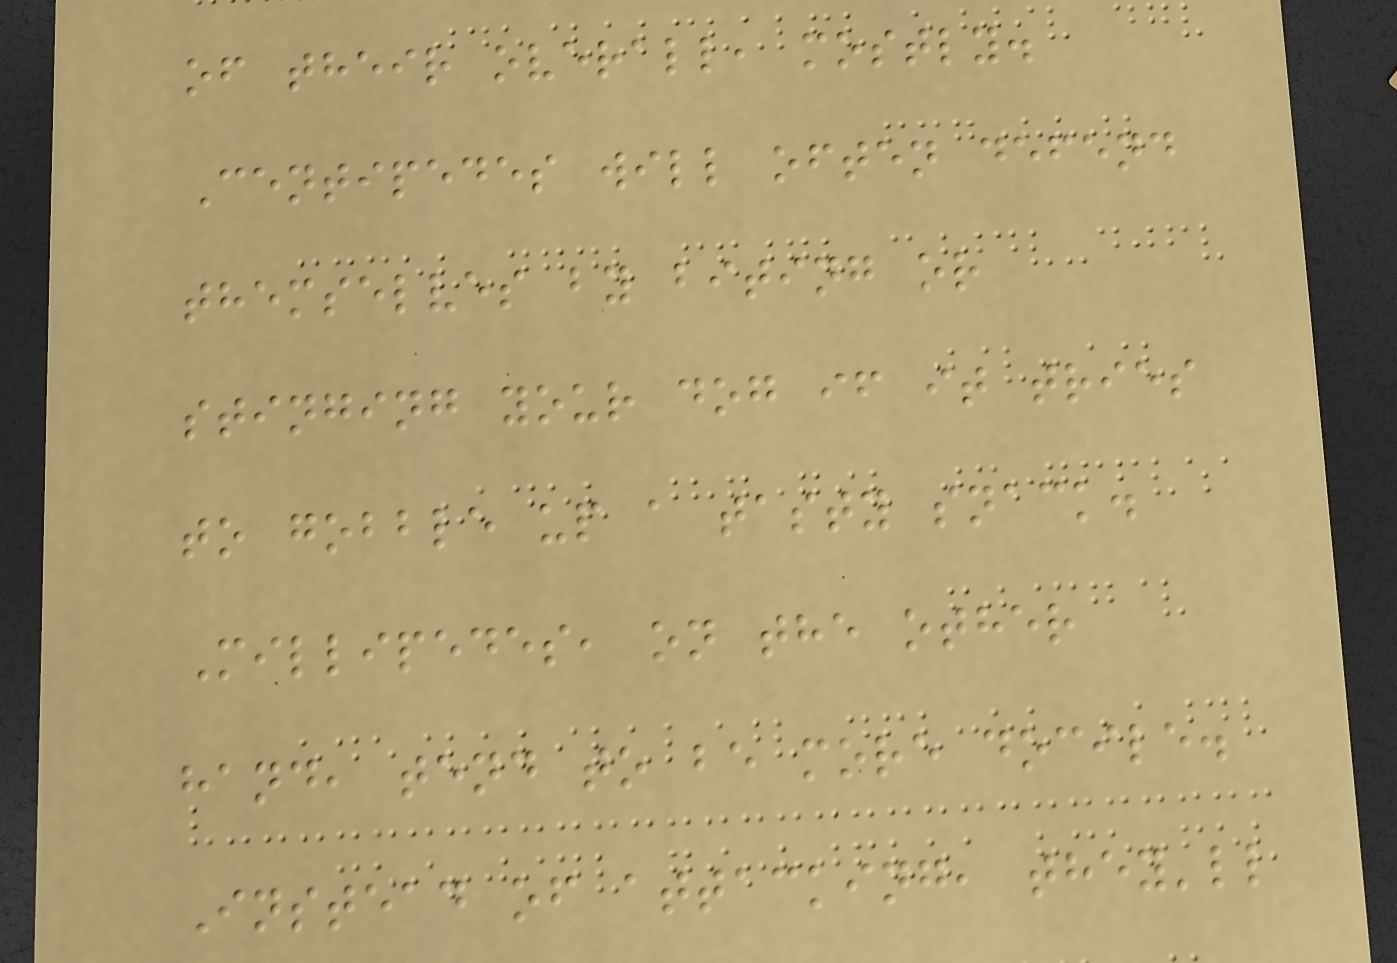of their overall, mostly.
Centipedes will often defend
themselves by biting or
stinging your dog if it tries
to gobble up a tasty snack.
Millipedes, on the other
hand, tend to be more docile.
Instead of attacking, they'll
